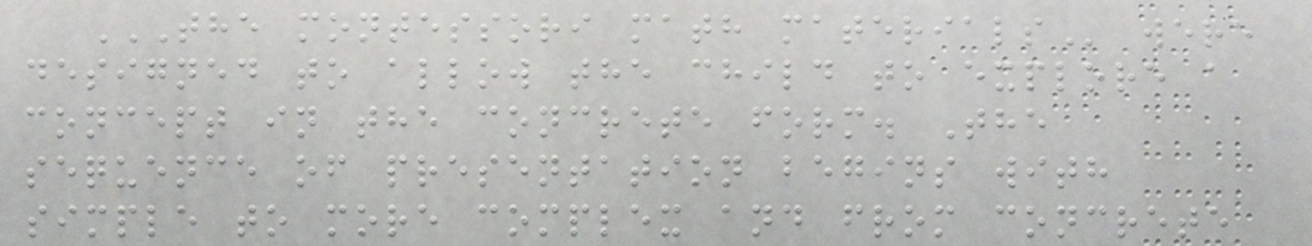THE MONTESSORI MATH MATERIALS were
designed to allow the child to explore a
concept in the concrete form. The
sequence of presentation begins with
simple to more complex and from concrete
